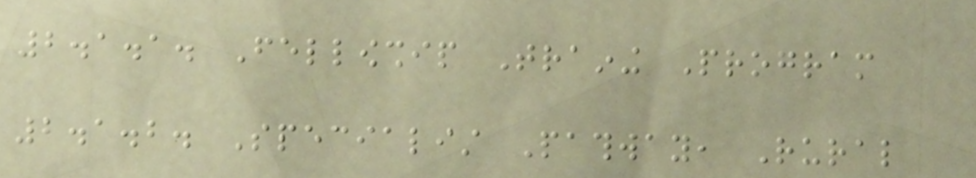2.1.1. Fellowship Training Program
2.1.2. Specialist Pathway, Rural
